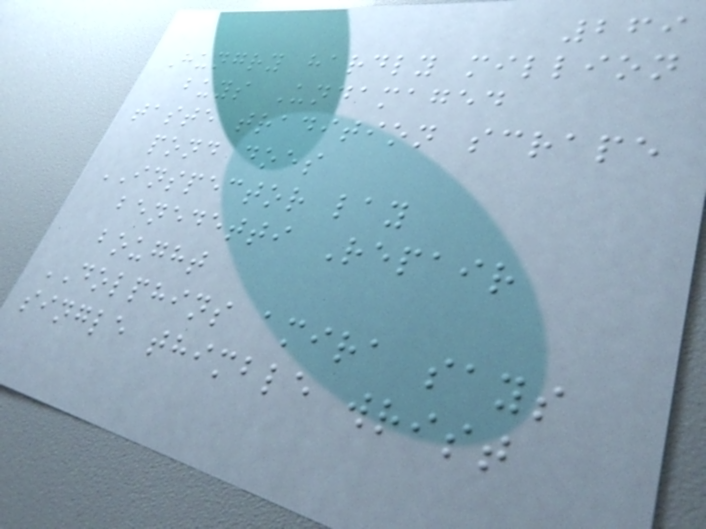269
Hungry hardly million
buys Undamaged
taste tradition scrape
pond does
INSPECTOR lay
benedetti Repair
bought
DOLPHINS amira says
single thimble wrist
